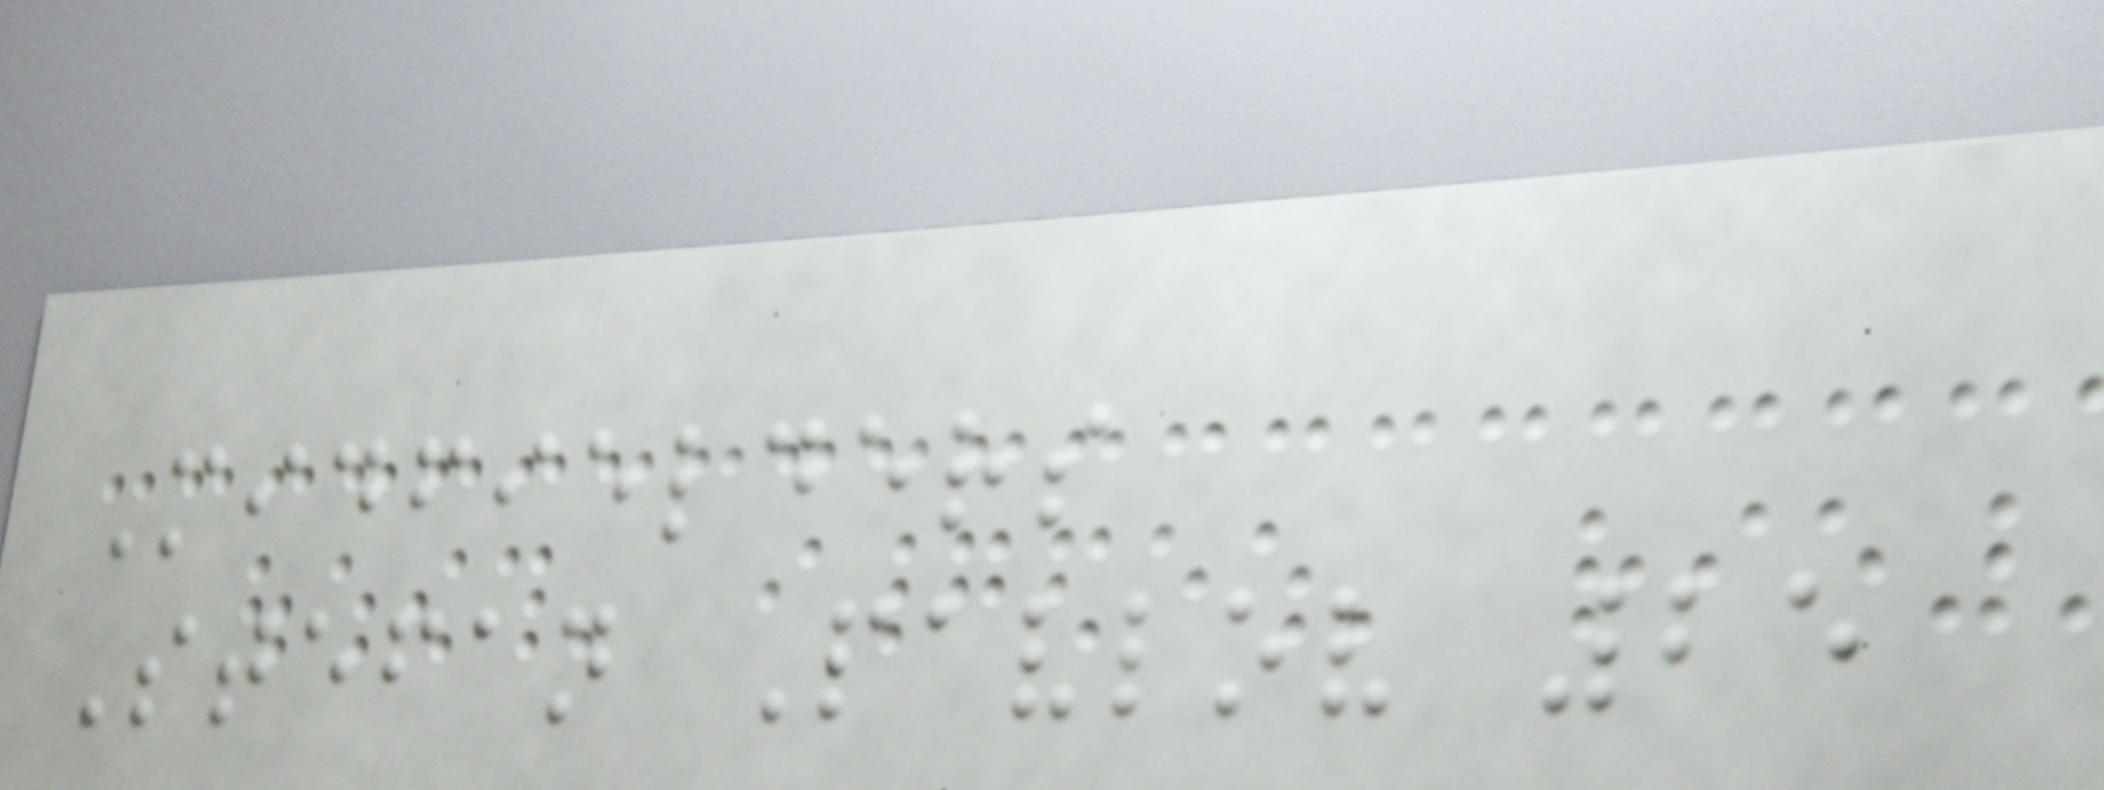Midfielders
Stefan Pavlov 25
